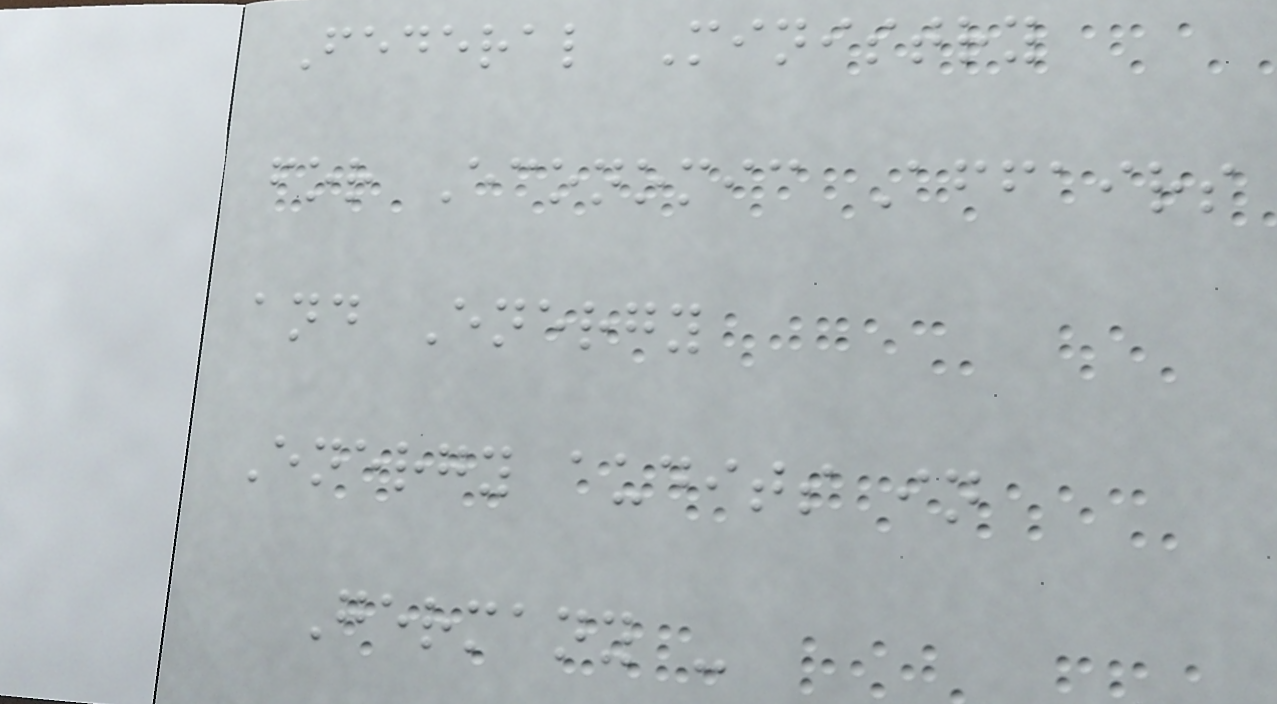Federal Ministry
for Economic Affairs
and Energy
Energy audits in
Germany -
